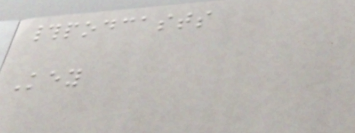#podcasts
Key
